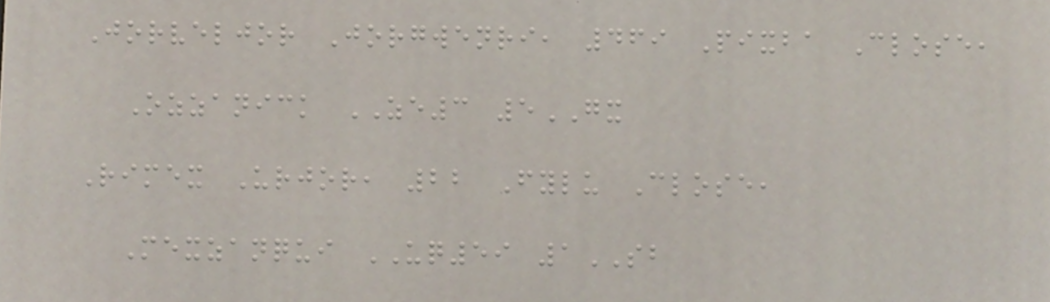Jorveljor Jorgwenri, 469 Pixba Close,
Ozzanick ZE3 5GX
Rimex Urjor, 22 Fylu Close,
Mexzanqui UQ59 1SB
